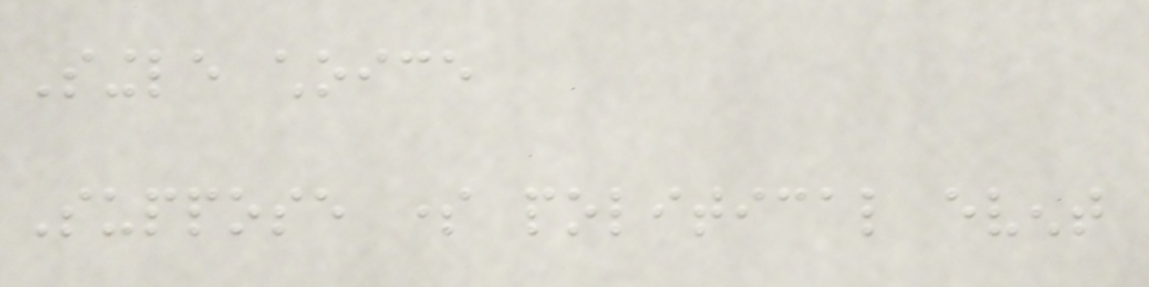Single choice
Suppose some political event
